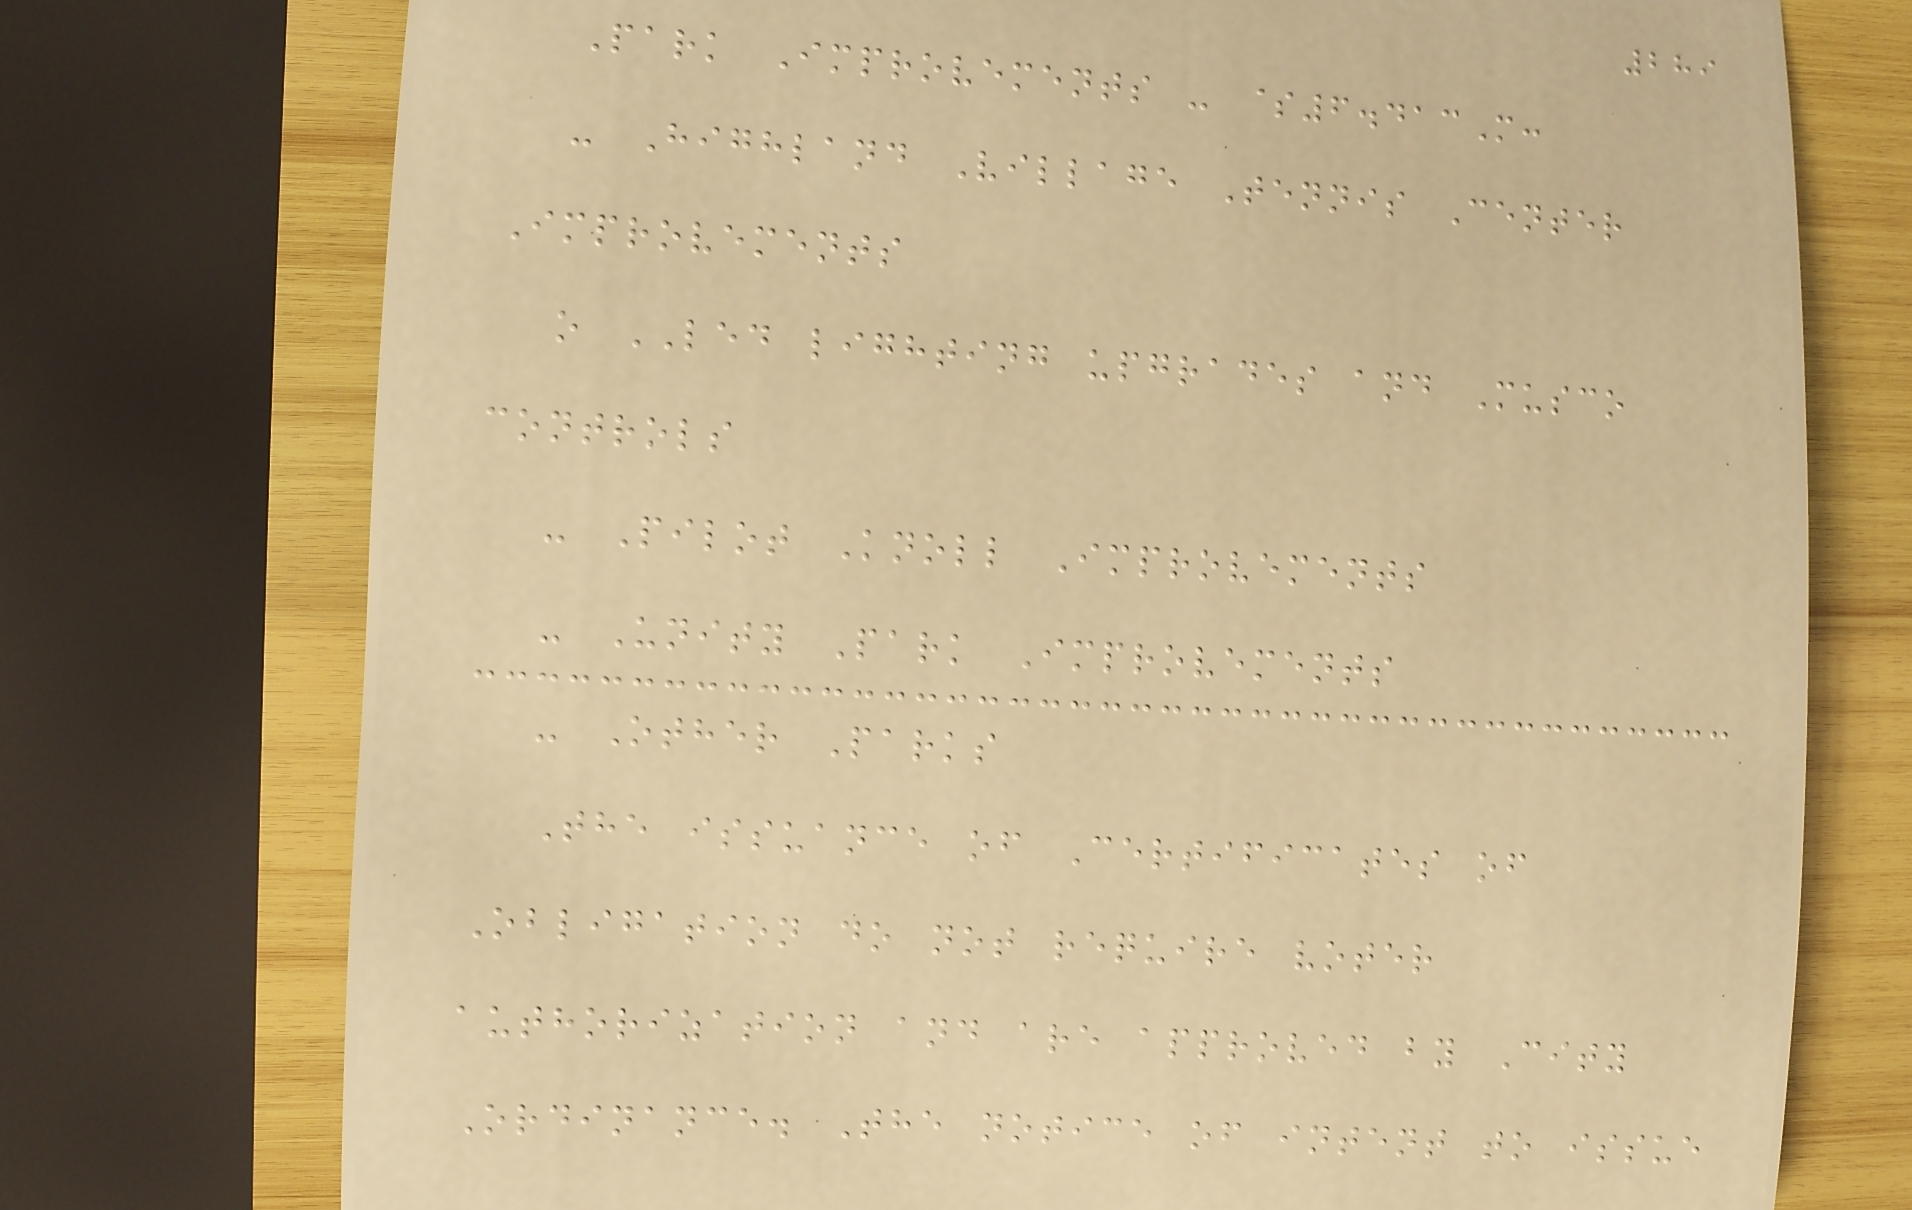289
Park Improvements - $6.413M:
- Highland Village Tennis Center
Improvements
o LED lighting upgrades and Musco
controls
- Pilot Knoll Improvements
- Unity Park Improvements
- Other Parks
The issuance of Certificates of
Obligation do not require voter
authorization and are approved by City
Ordinance. The notice of intent to issue
